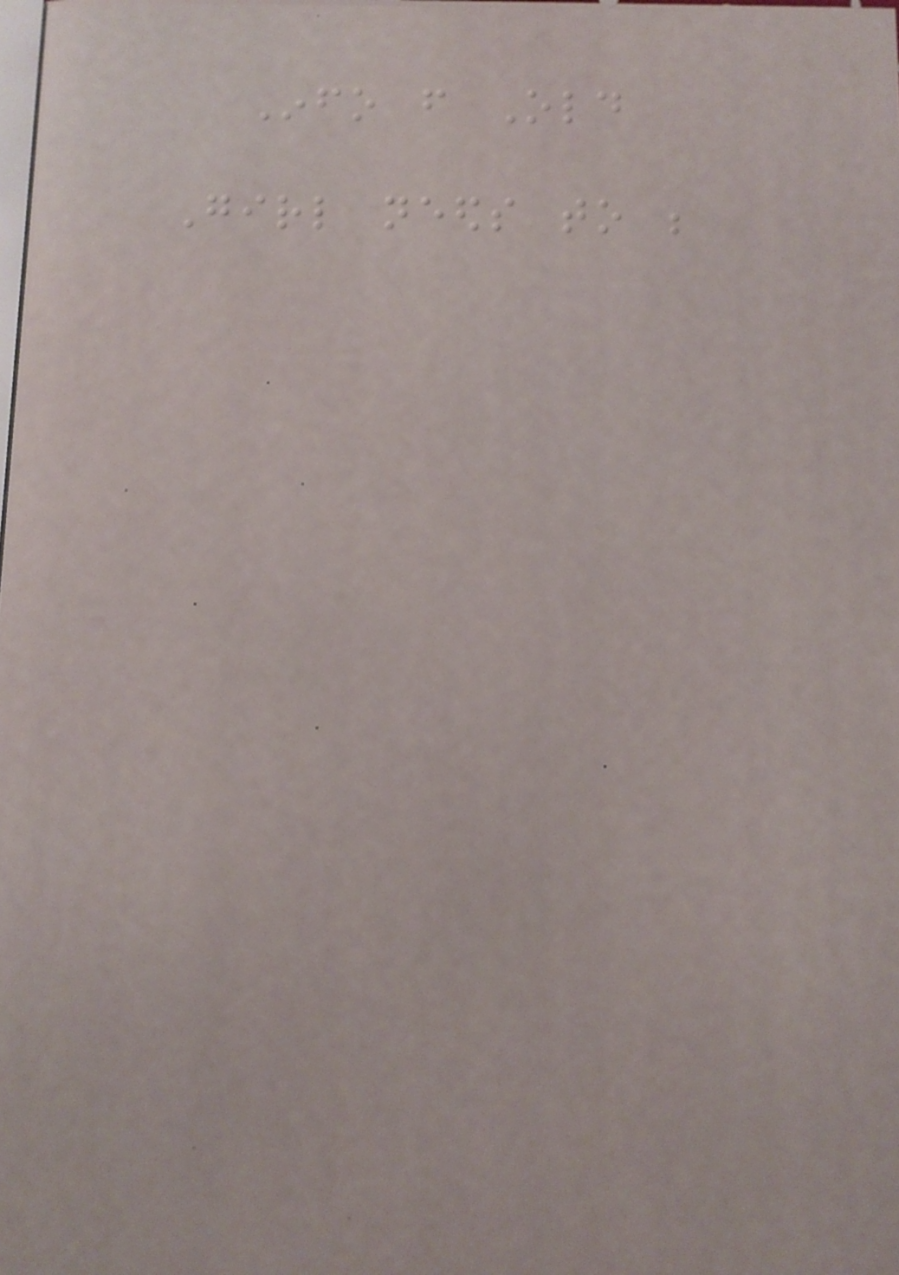Info from Old
Girl needs to be
